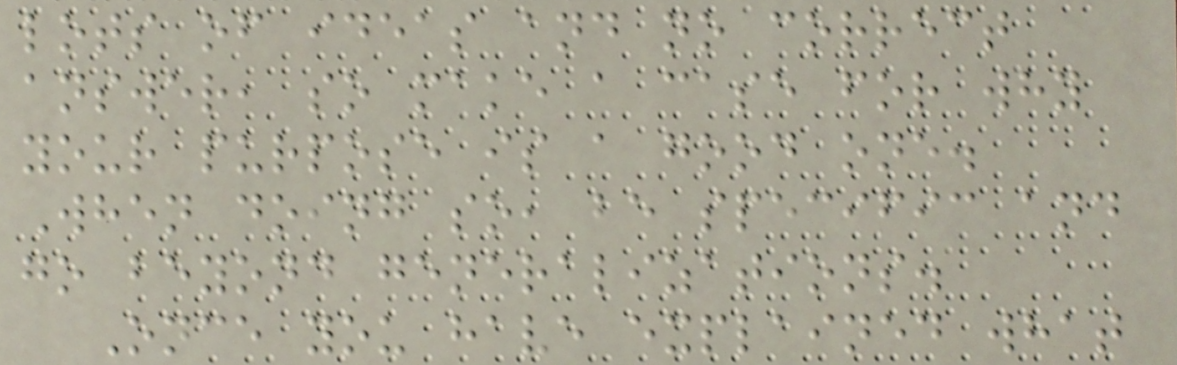lots of ideas and no correct
answer, so make a case for why
your purpose is a good one.
When doing so, be specific and
go beyond generalizations.
Once you have explained what
